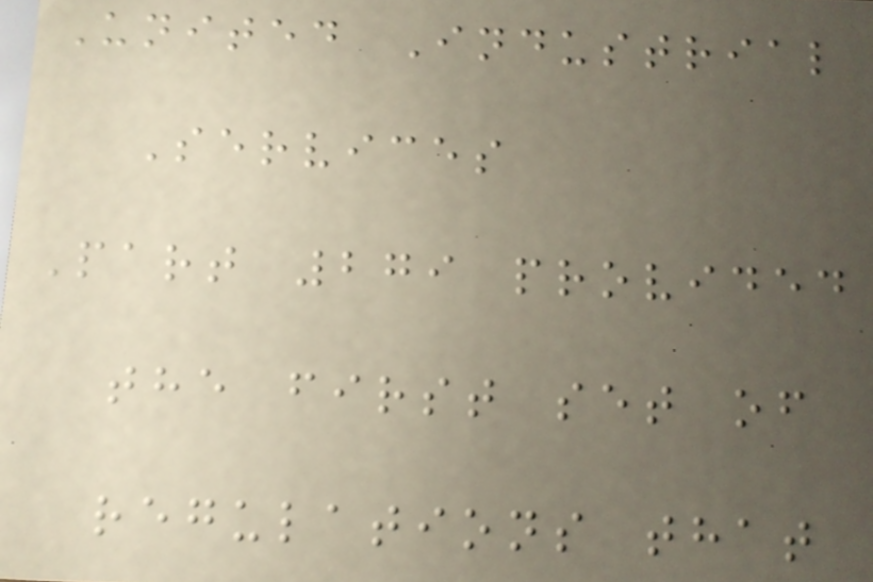United Industrial
Services
Part 279 provided
the first set of
regulations that
